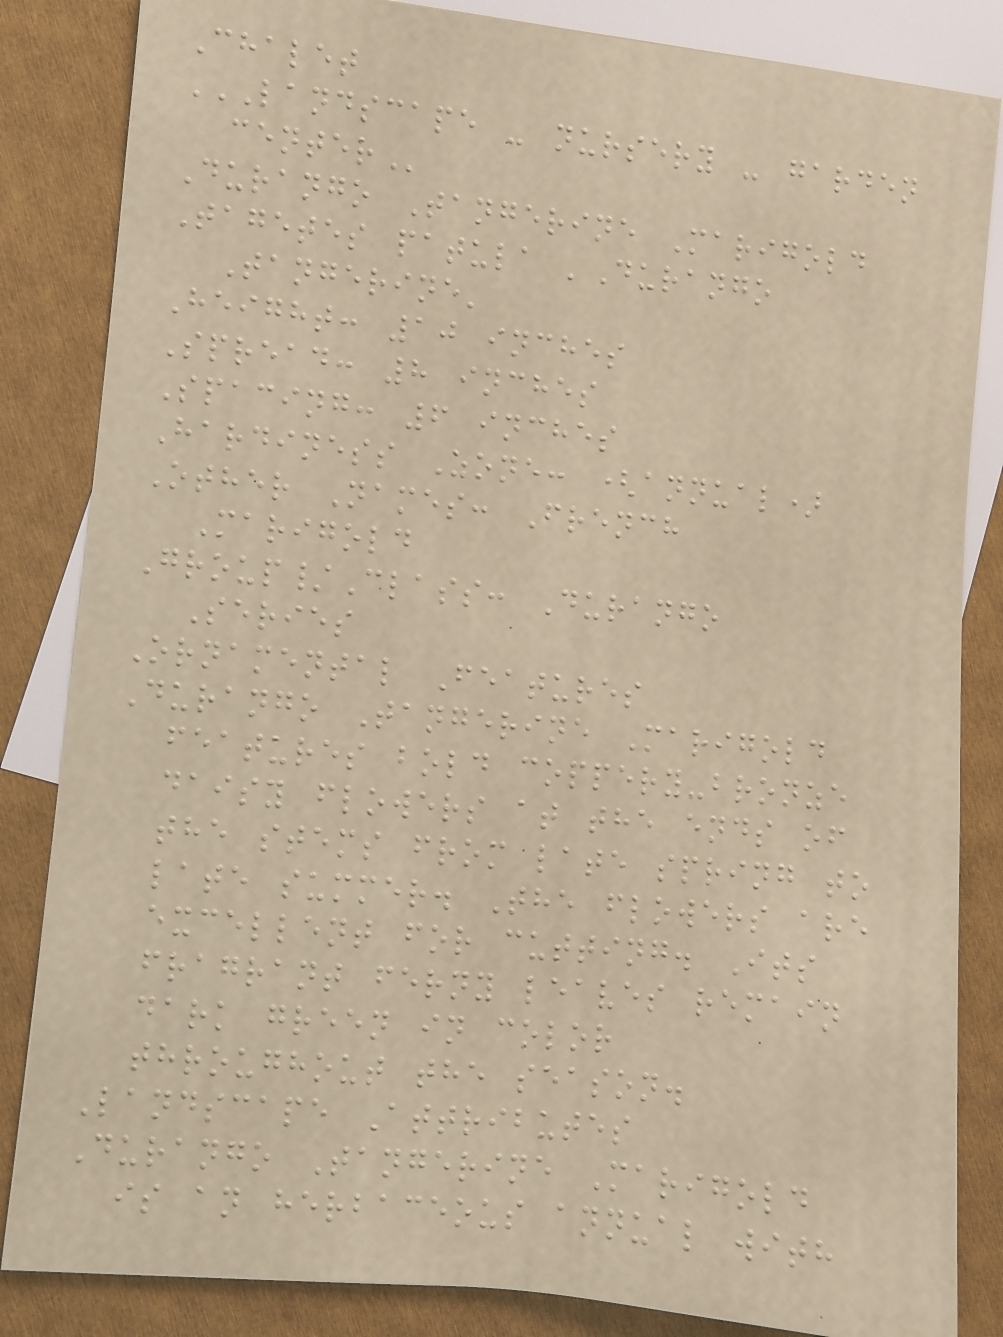Chalet
LANDSCAPE - NURSERY - GARDEN
CENTER
Durango Tangerine Marigold
Tagetes patula 'Durango
Tangerine'
Height: 10 inches
Spread: 8 inches
Spacing: 6 inches
Hardiness Zone: (annual)
Other Names: French
Marigold
Group/Class: Durango
Series
Ornamental Features
Durango Tangerine Marigold
features bold coppery-bronze
daisy flowers at the ends of
the stems from late spring to
late summer. The flowers are
excellent for cutting. Its
fragrant ferny leaves remain
dark green in color
throughout the season.
Landscape Attributes
Durango Tangerine Marigold
is an herbaceous annual with
